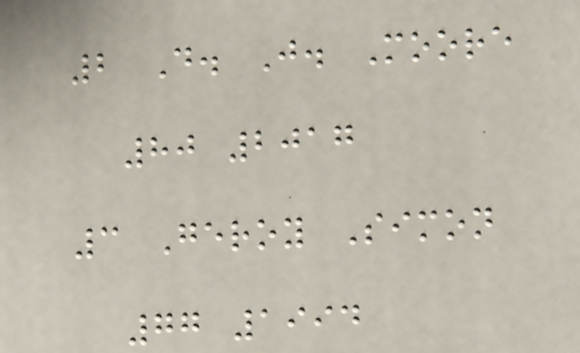2 D. J. Moore
80 2017
3 Geroy Simon
77 1994
